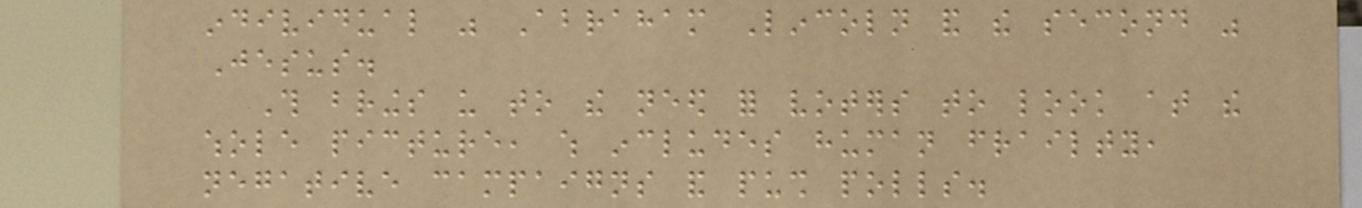individual was Abraham Lincoln and the second was
Jesus.
This brings us to the need for voters to look at the
whole picture, which includes human frailty,
negative campaigns and push polls.
